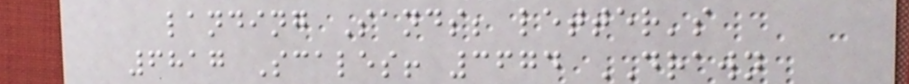landing Sands; letter's
6817 Scales! 3674 DRAWN
